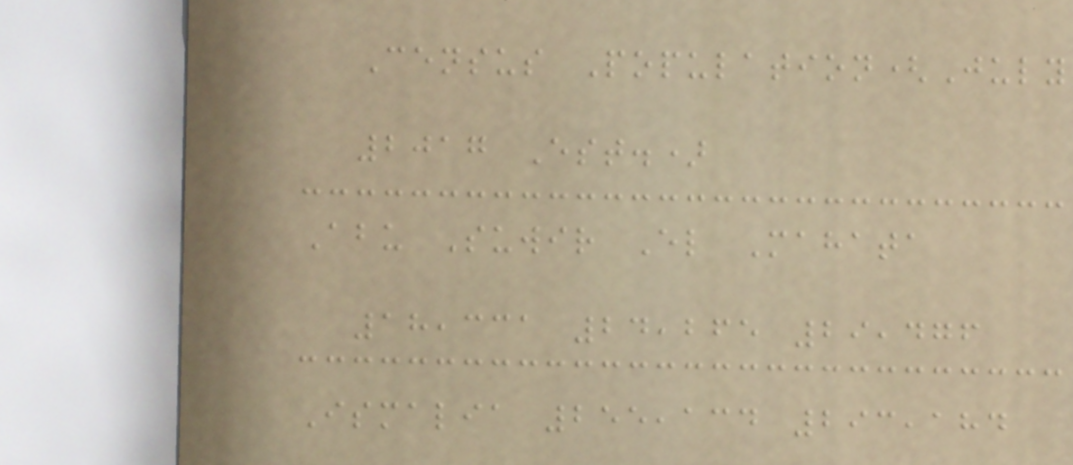Census Population(July
2017 Est.)
Abu Suwir El Mahata
18,331 24,265 29,476
Ismalia 255,134 293,184
